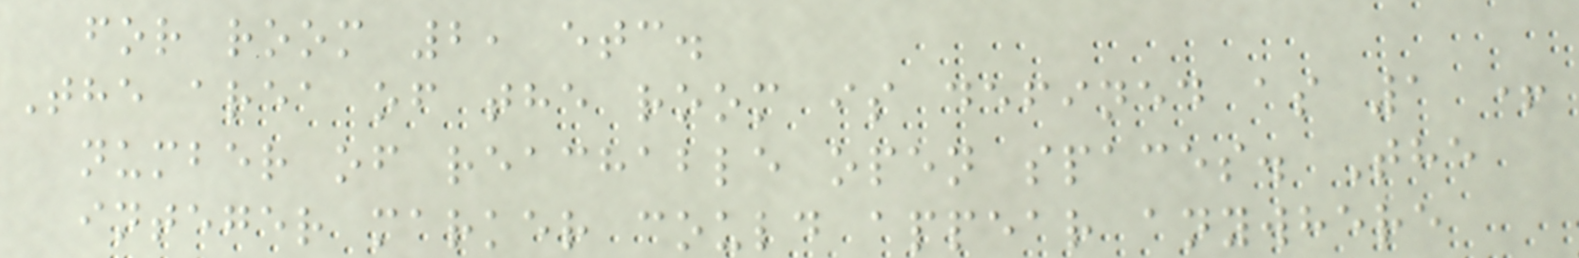for room 2, etc.
The area of the room is defined as 1 +
number of reachable open spaces. The
integer marker could appear anywhere
